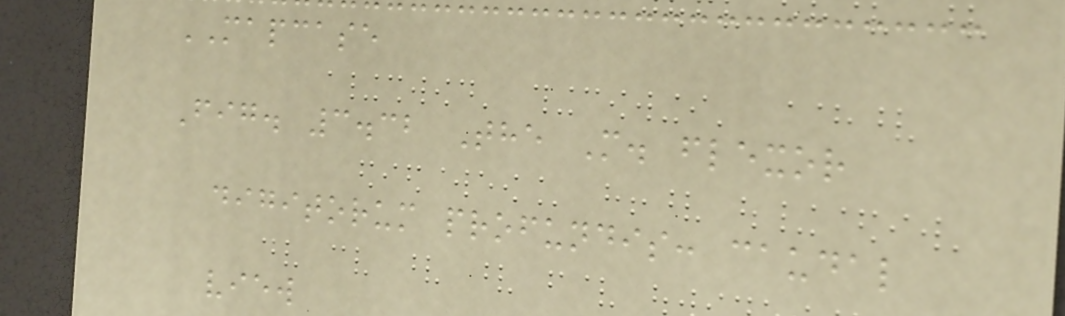MAPCASE
Fig. 3.32 The M. flexor
digitorum profundis: caudal
view
